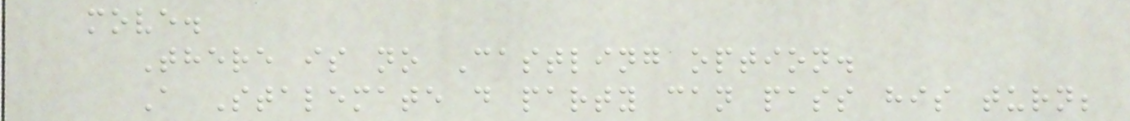move.
There is no Castling option.
A Stalemate d party can pass his turn;
